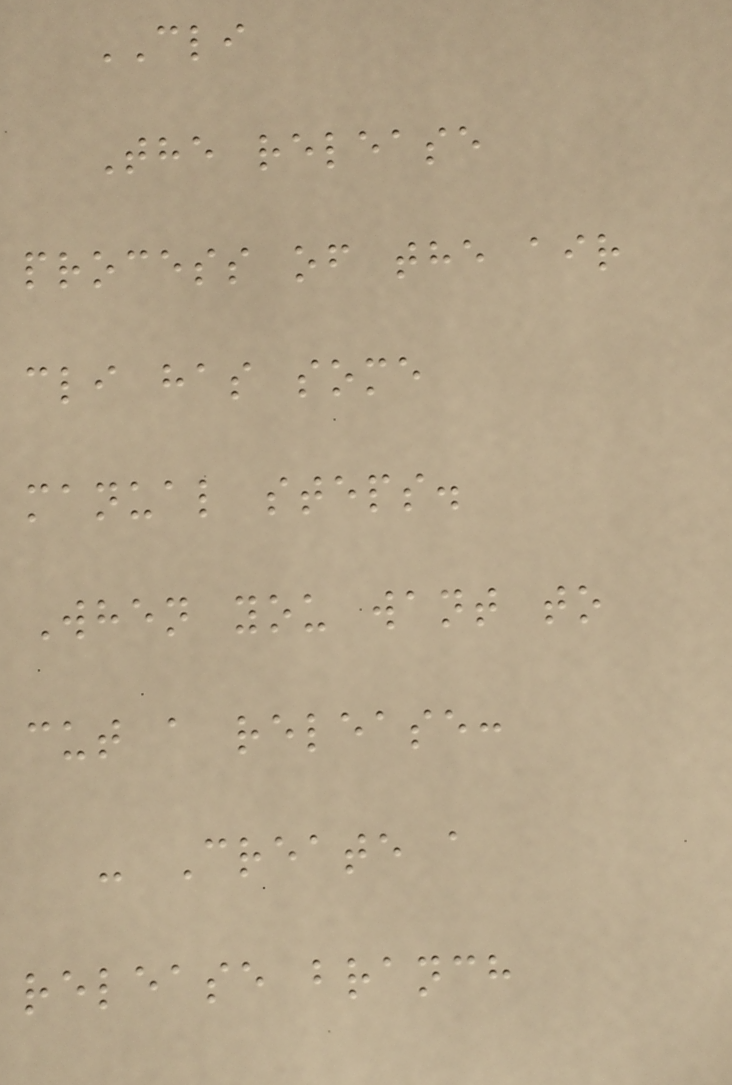CLI
The release
process of the air
cli has some
manual steps.
When you want to
cut a release:
- Create a
release branch
